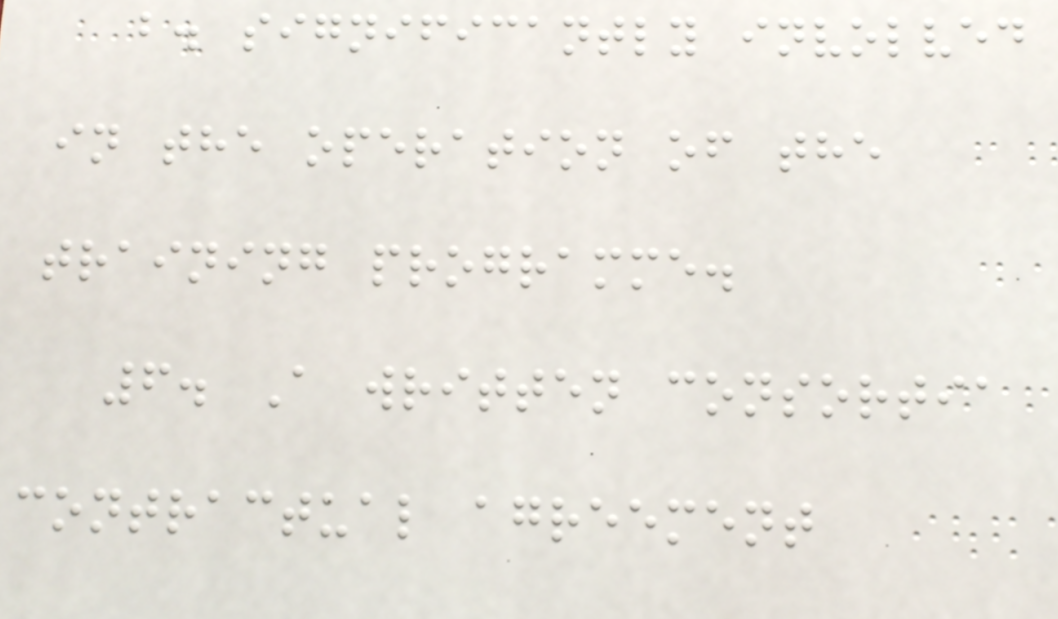b. significantly involved
in the operation of the
training programme.
6. A written consortia
contractual agreement
